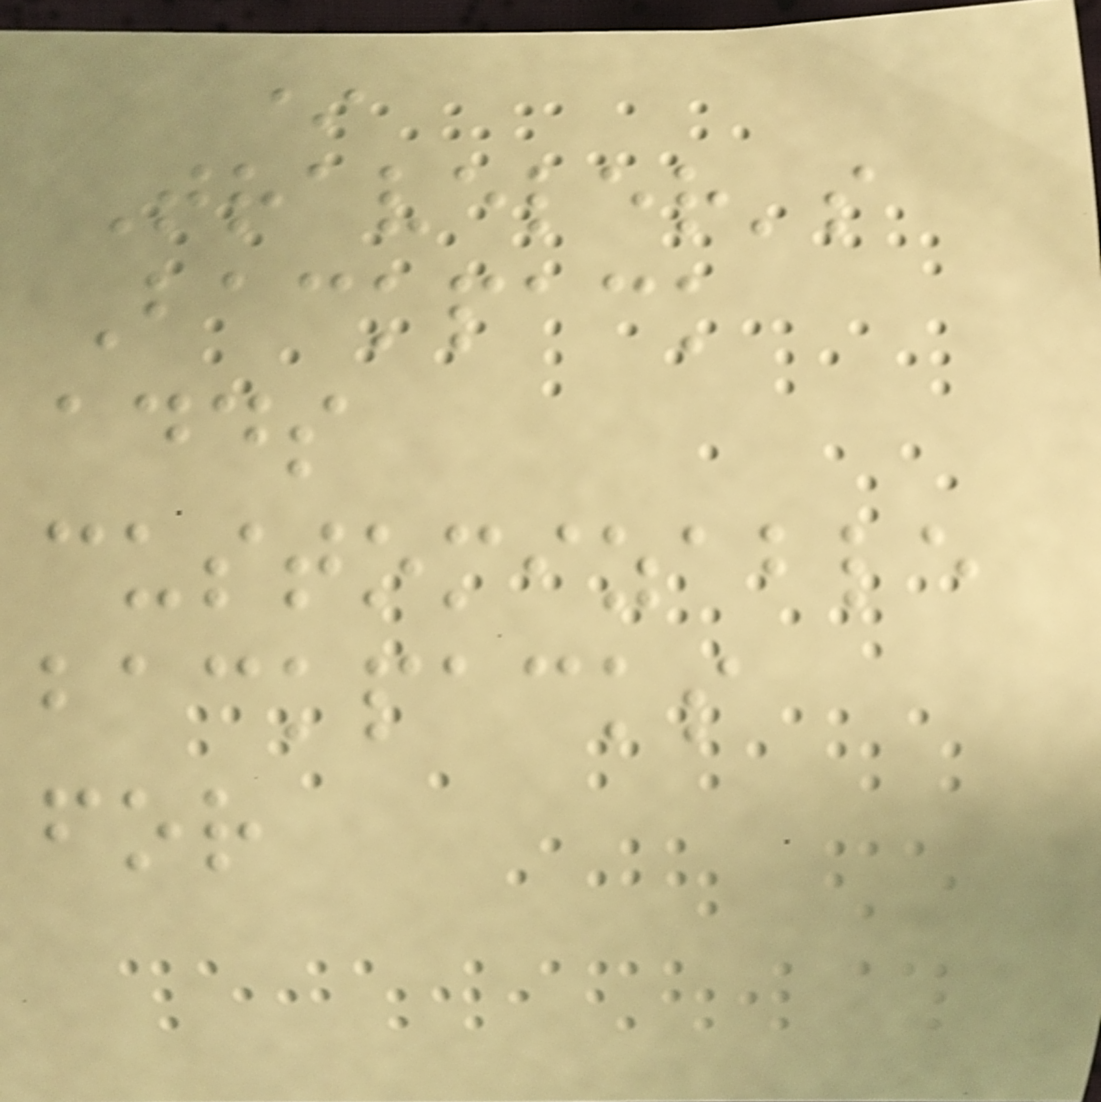*
Traveler's
Backpack
adds
customizable
backpacks
for
